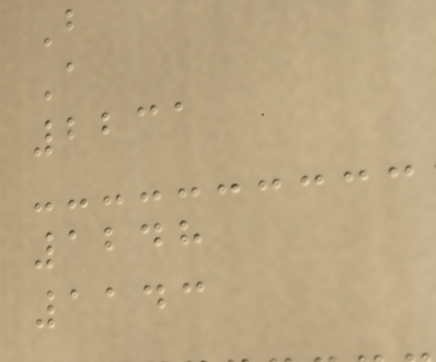B
A
2231
1248
1143
